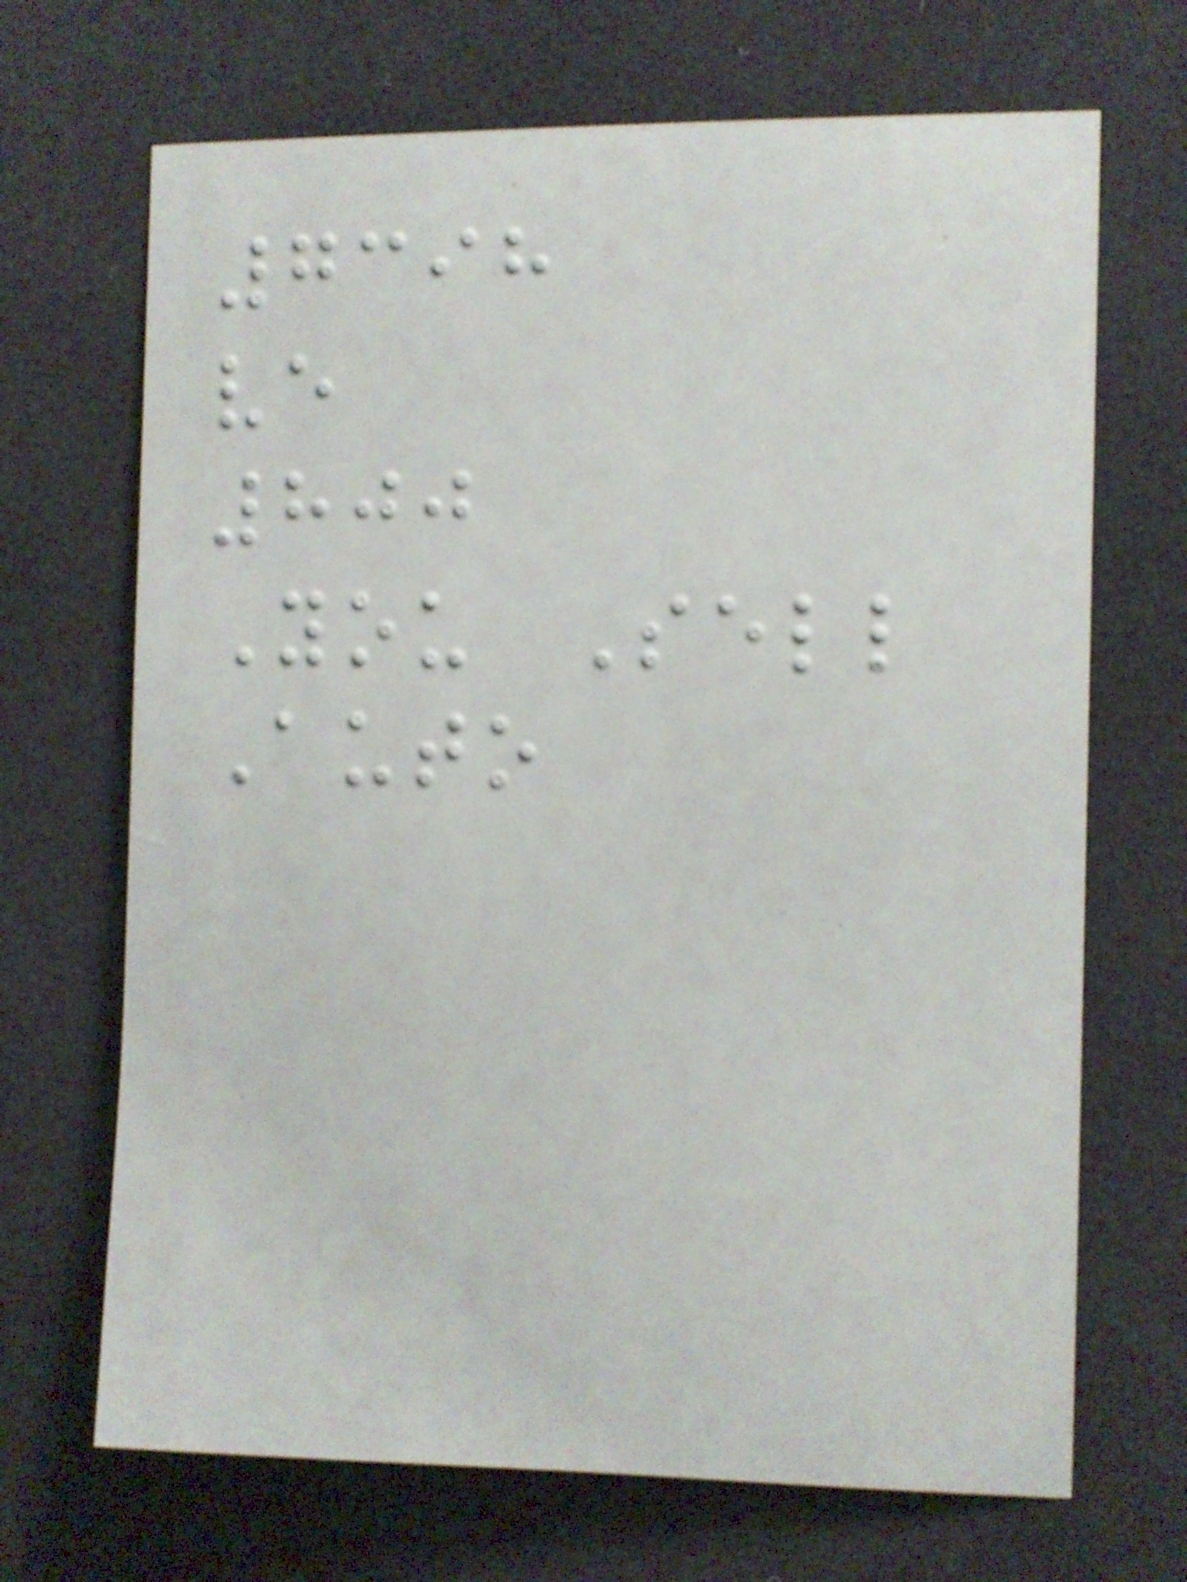7398
ve
800
You Sell
Auto
